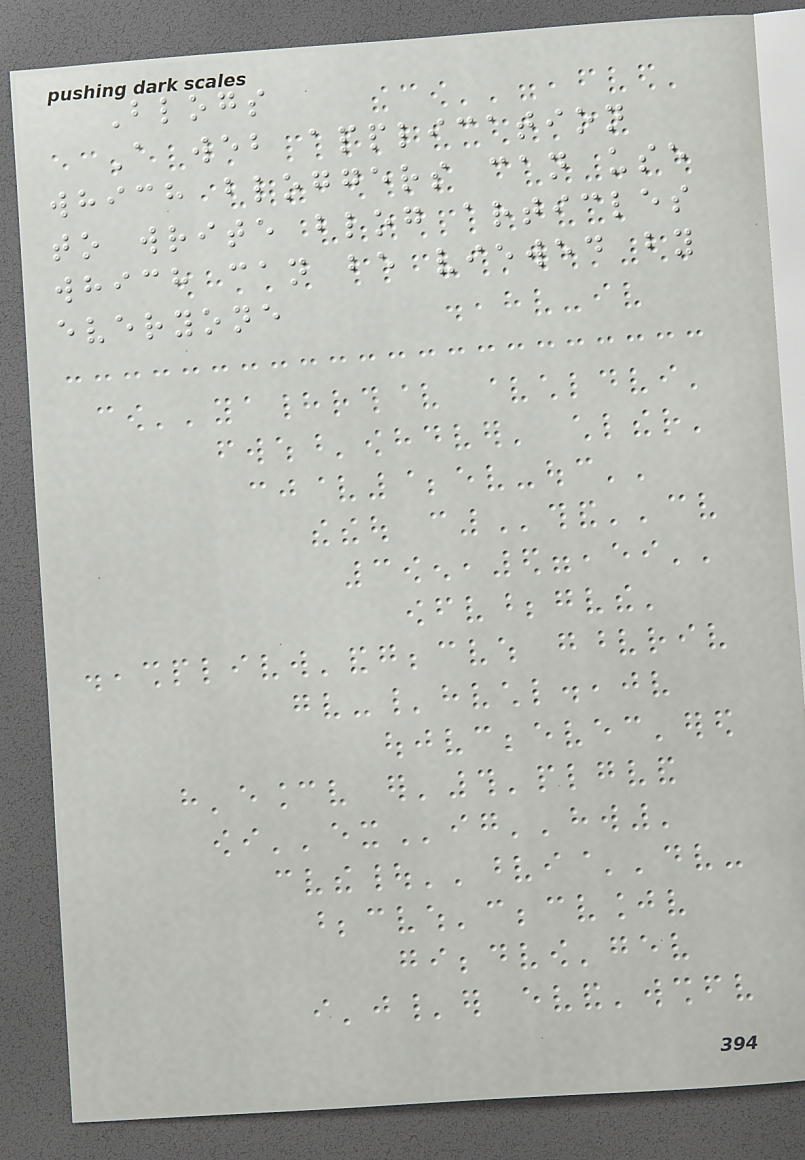Blogs
A web application
which bloggers can use
to write blog articles
which can be viewed by
everyone
